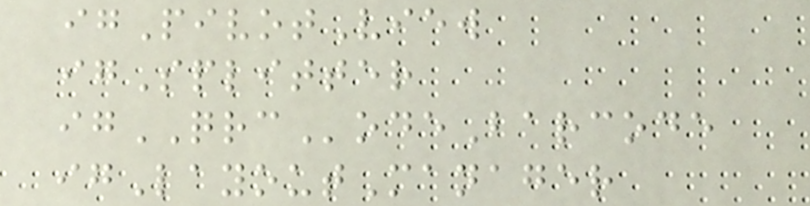igPivotView
igSplitter
igQRCodeBarcode
igLayoutManager
